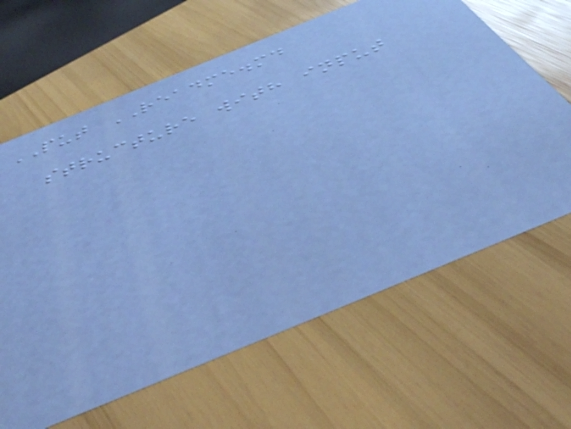PUT README.md
structure with input
